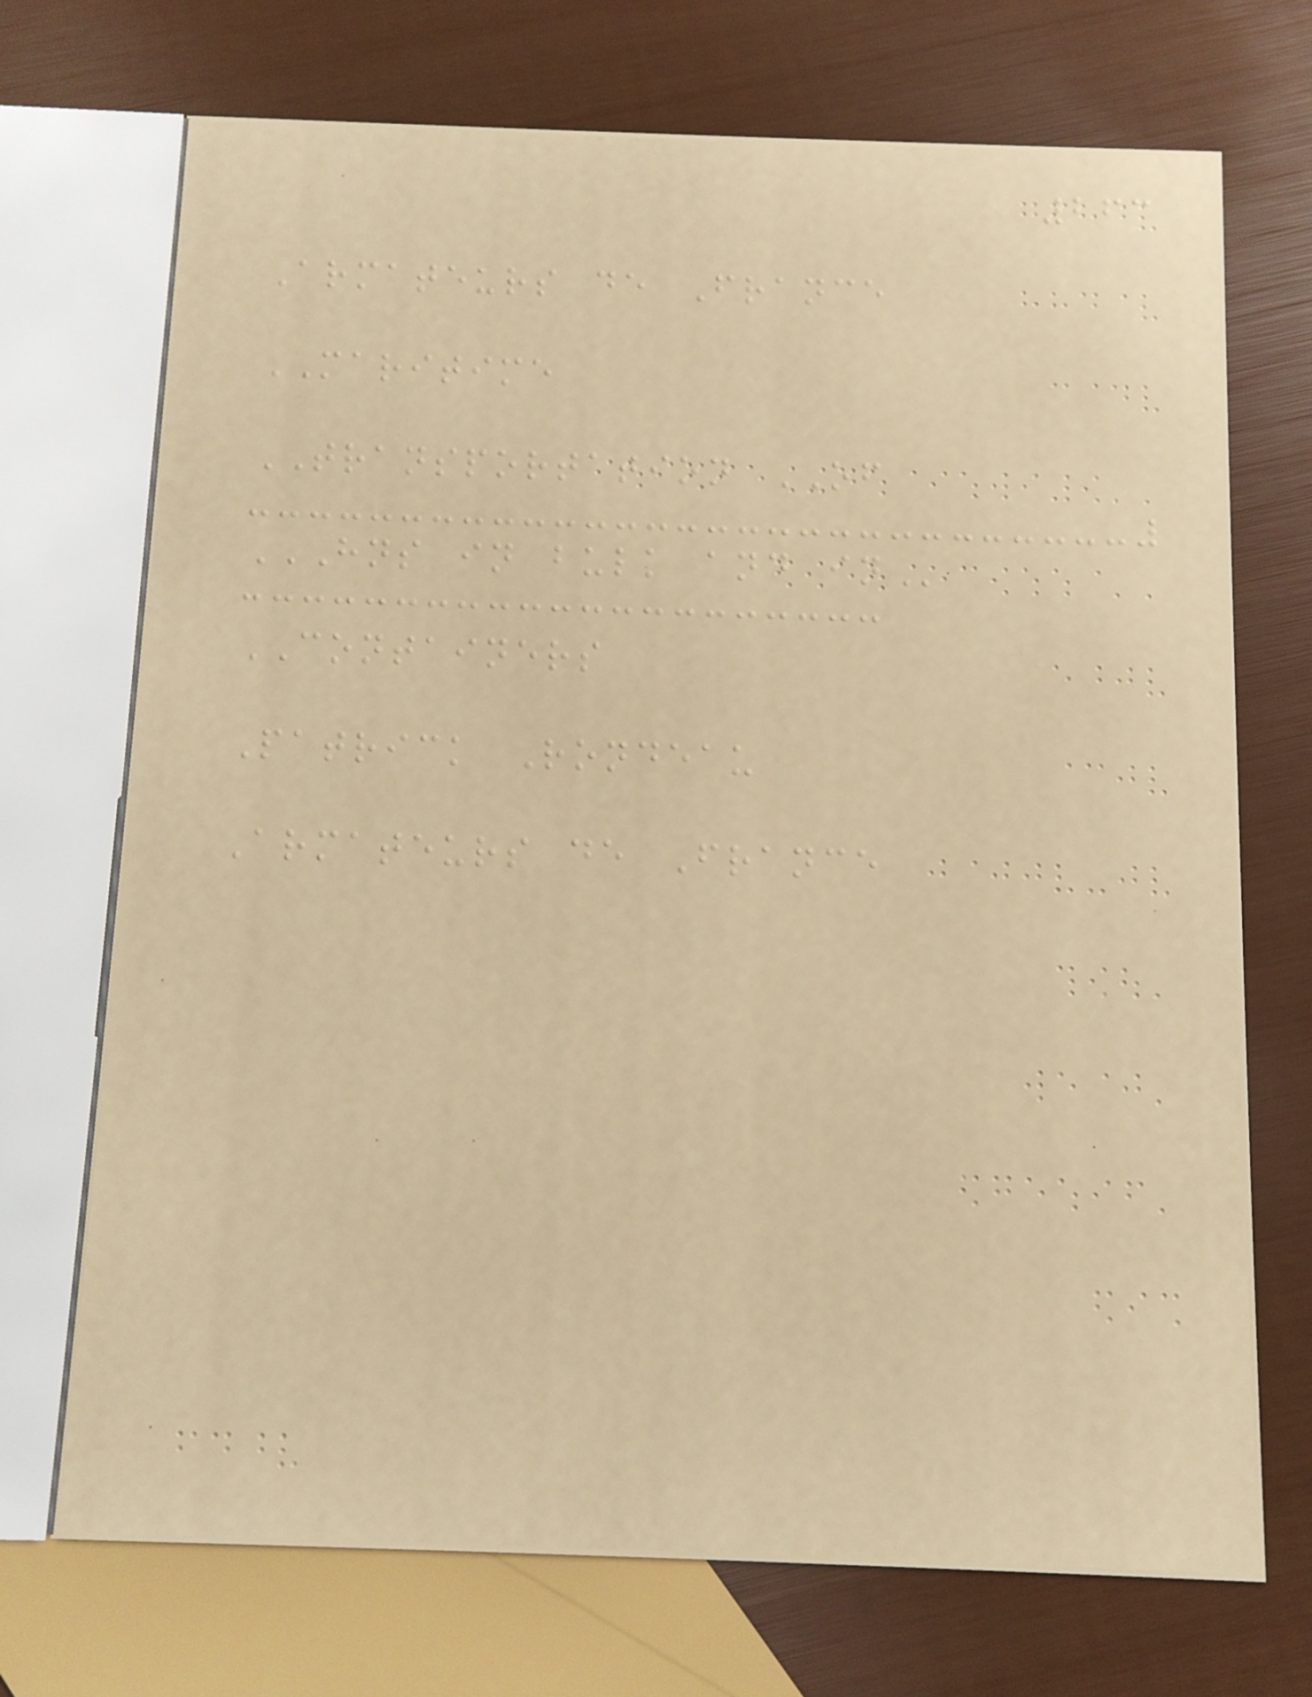263
Armateurs de France
MARITIME
TRANSPORTATION OF
HNS IN BULK AND IN
CONTAINERS
Patrick Rondeau
Armateurs de France
